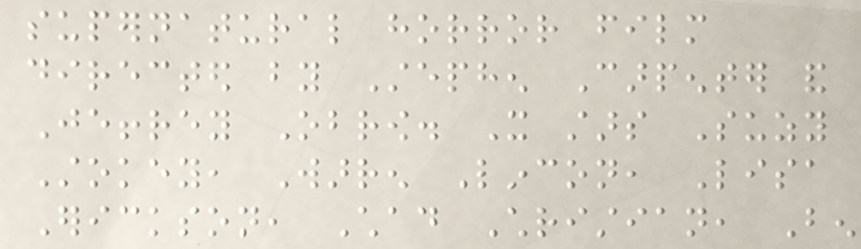supernatural horror film
directed by Stephen Carpenter and
Jeffrey Obrow. It stars Suzy
Stokey, Warren Lincon, Lisa
Erickson, Chad Christian, Ben
